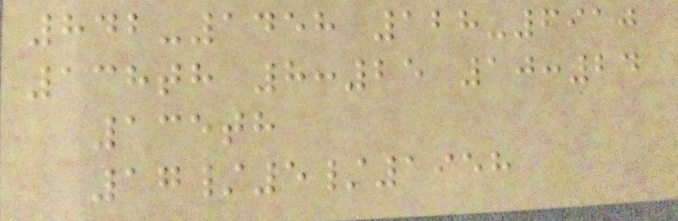842-1458 128-6910
138th 8:25 10:24
135th
17/5/1958
